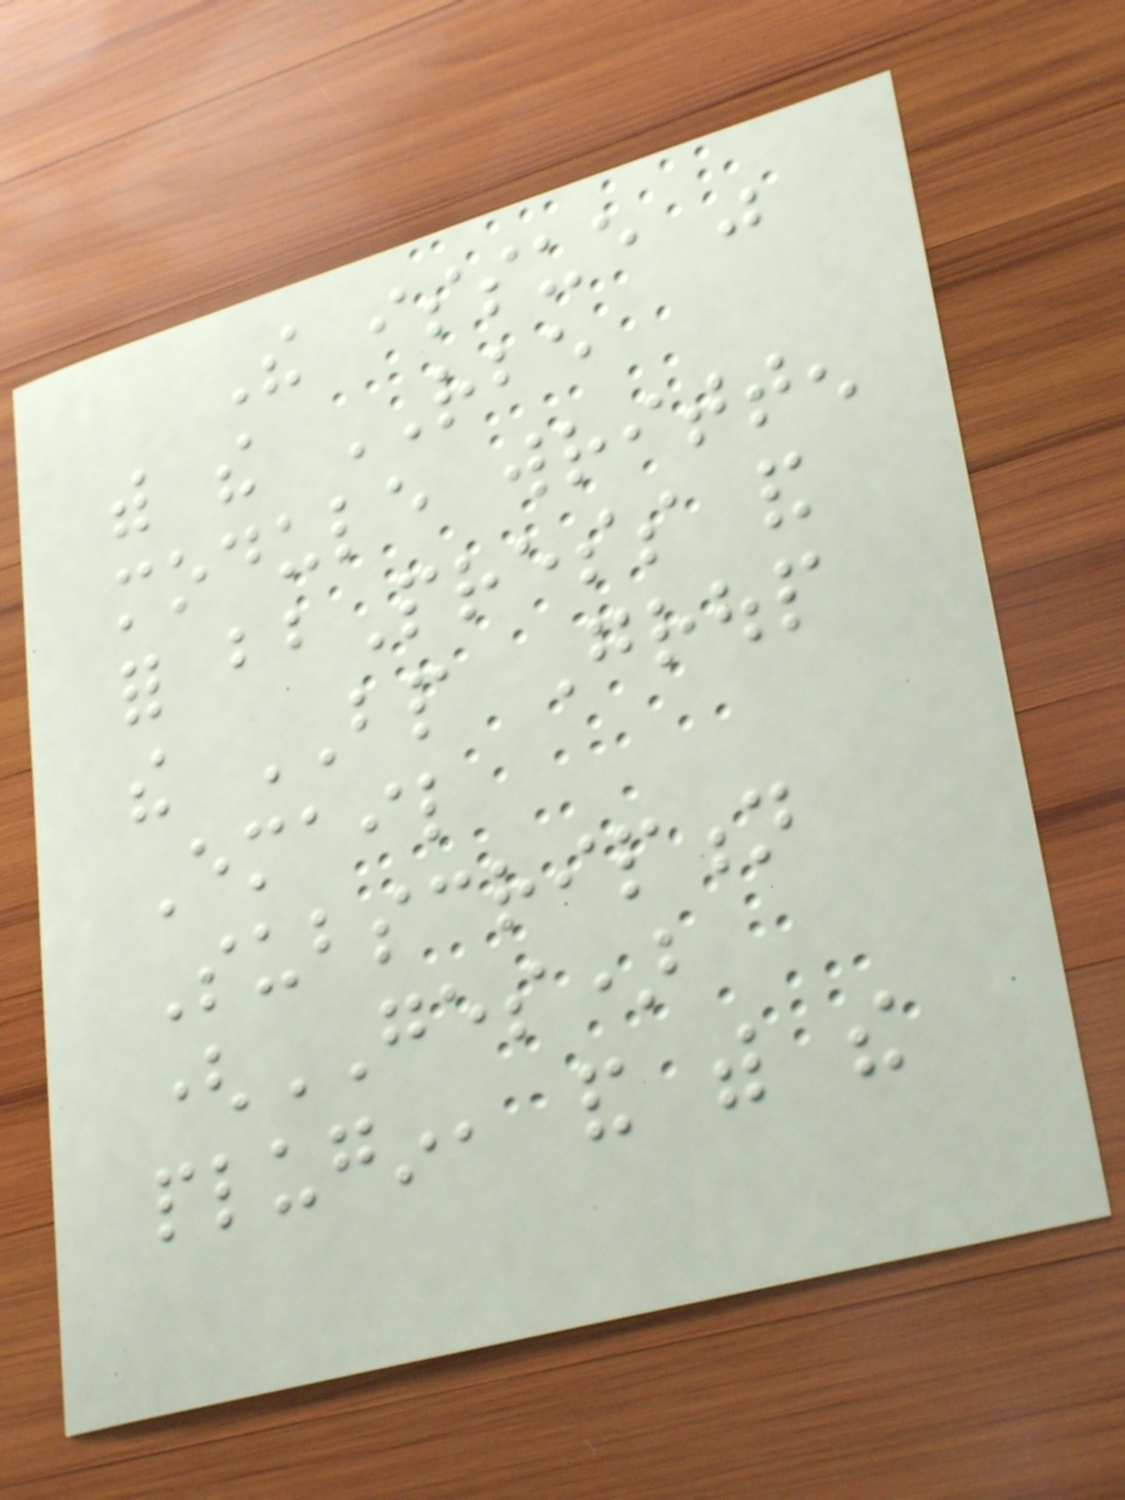The issue was
with the RBE
module written
for bbPress and
the BP Group
Email
Subscription
(GES)
plugin, and with the
